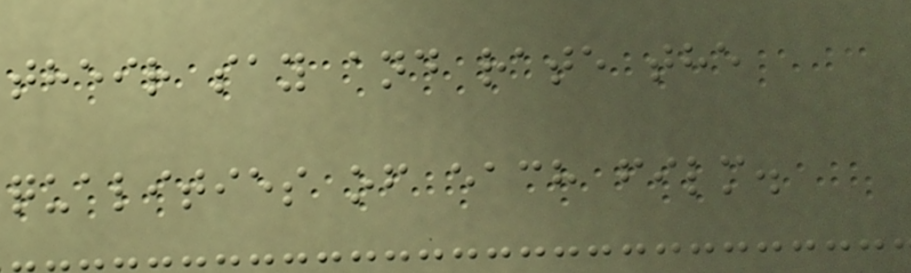their say and rate the
qualities of each film.
